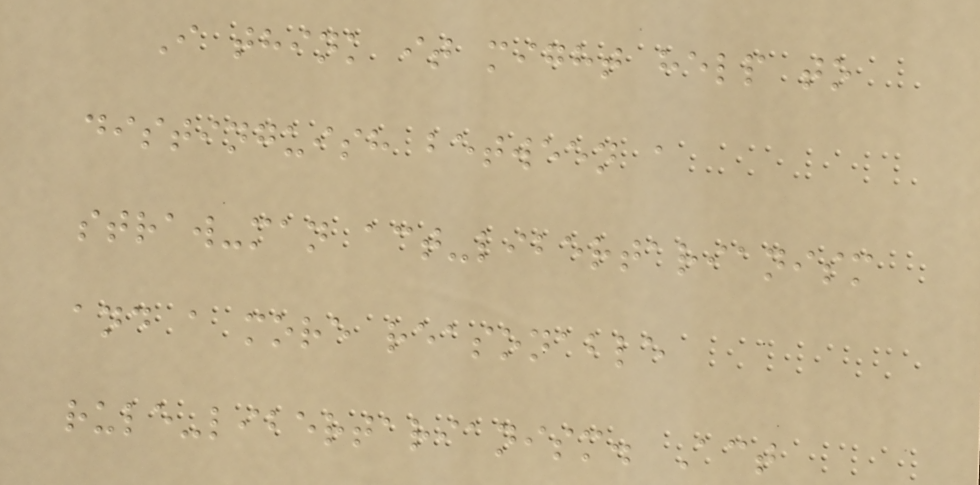I think it might help to
distinguish between a
straw-man act-libertarianism
and a more reasonable
rule-libertarianism. Act
